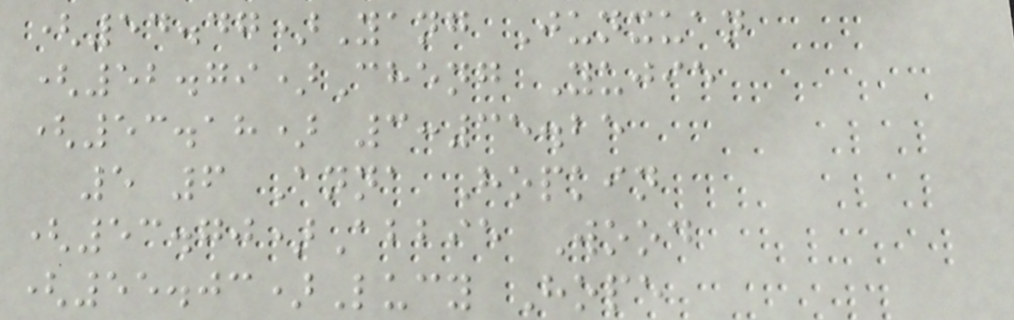(54.47)Yang Junxuan
(52.79)Cheng Yujie
(53.18) 3:35.25
5 6 Anna Hopkin
(53.70)Abbie Wood
(55.03)Lucy Hope
